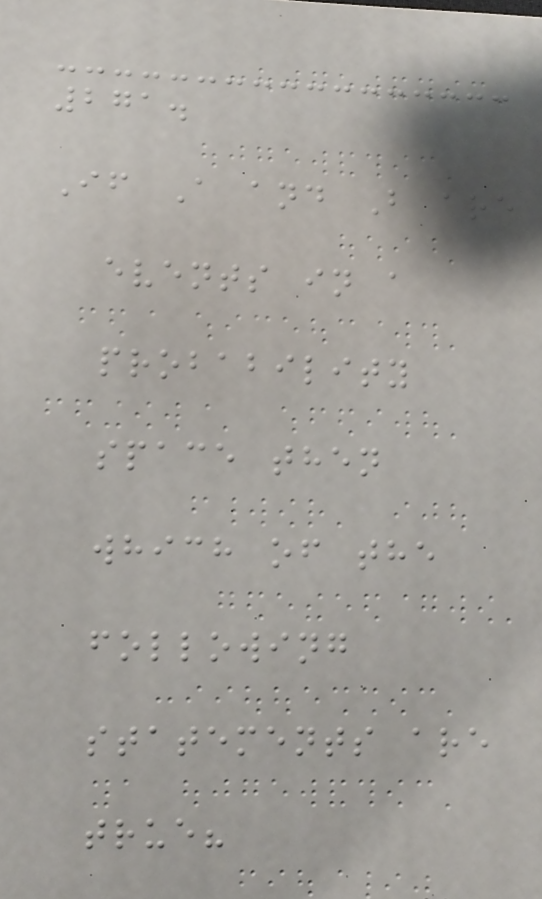271.
If A and B are
events in a
probability
space then
which of the
following
statements are
true?
